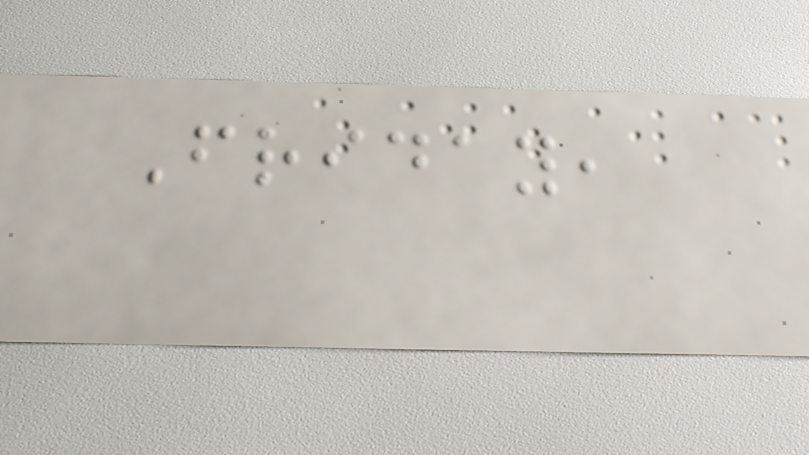Friday,
